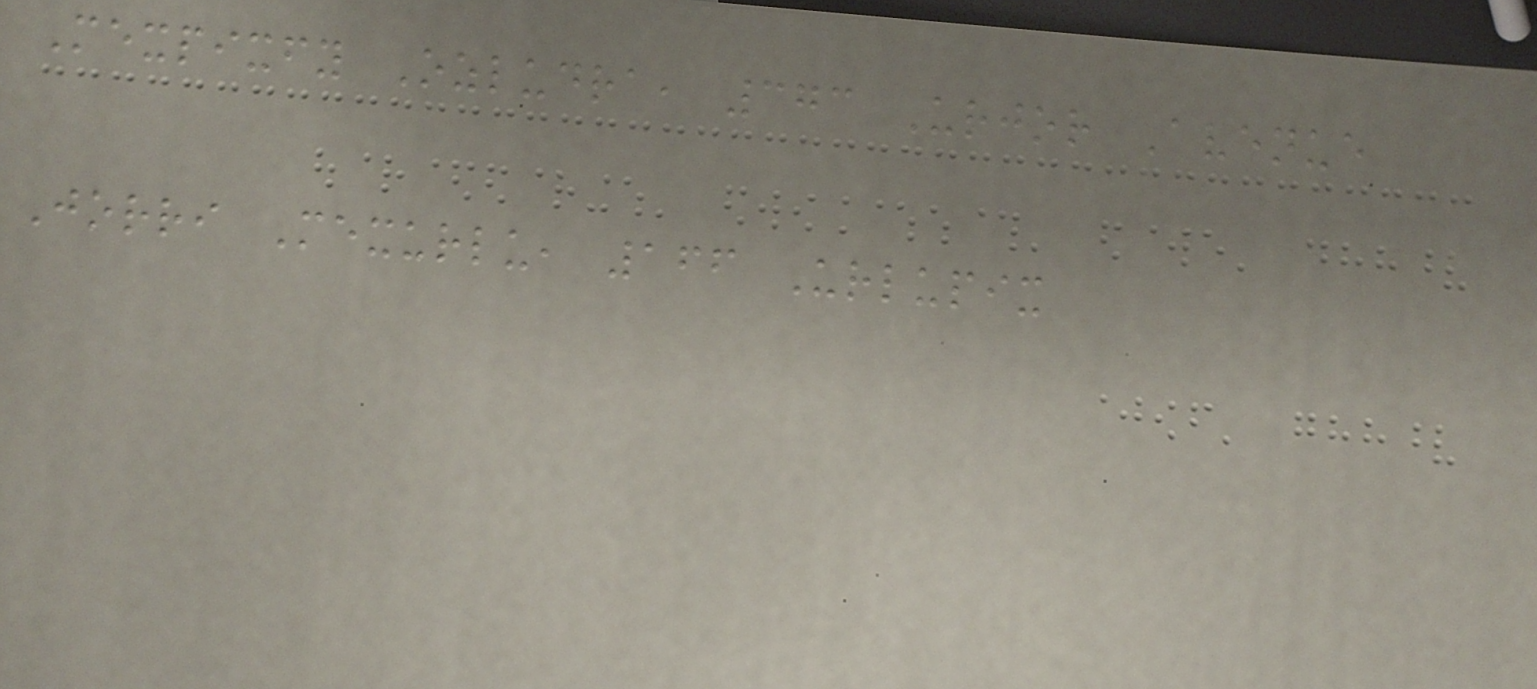Mexpixfy Ozludra, 373 Urjor Avenue
Jorri Mexurlu, 166 Urlupix
